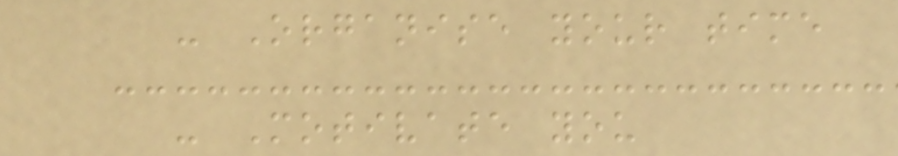- Organise your time
- Motivate you
